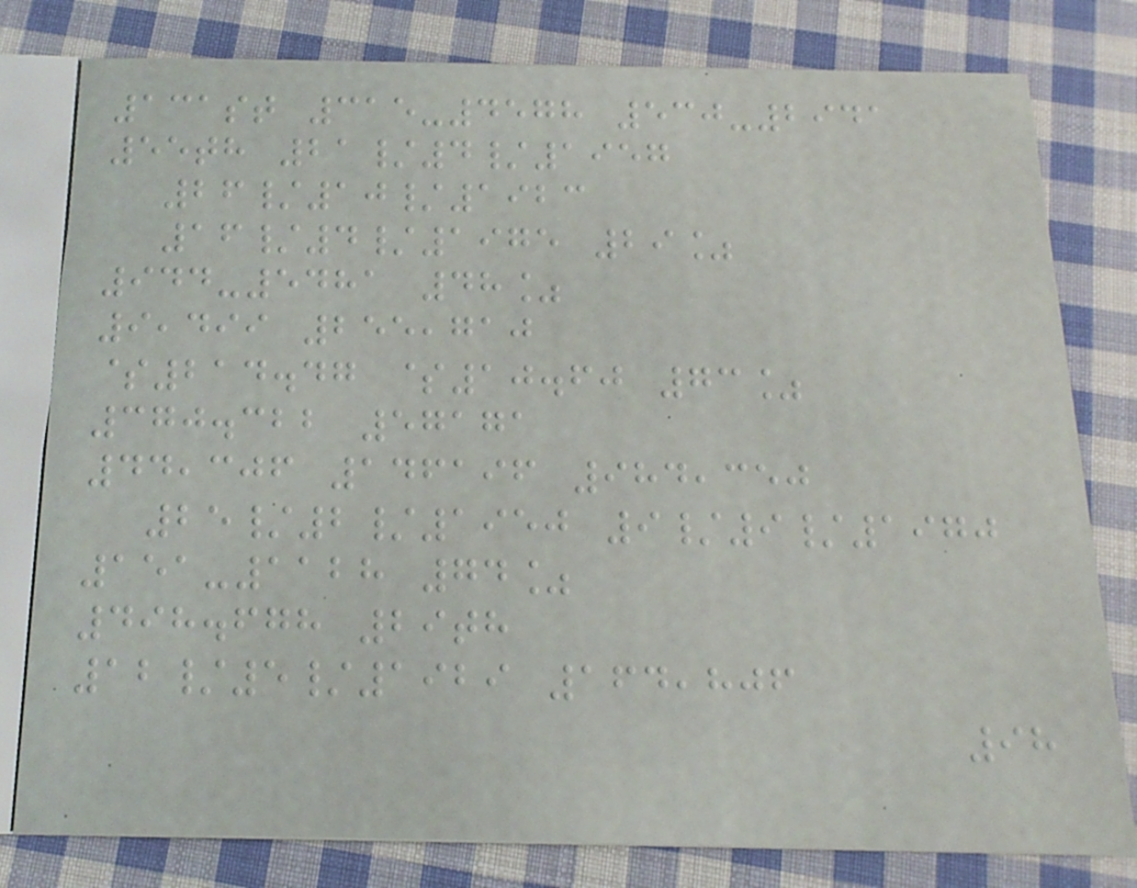131st 315-4578 530-2941
55th 21/4/1957
26/10/1923
16/4/1975 29%
944-5481 48%
9,499 255,710
$214.47 $10.60 73%
370.322 57171
44,306 146196 984,350
25/2/1950 9/9/1970
151-1128 74%
498.678 29th
12/5/1929 164,806
98
